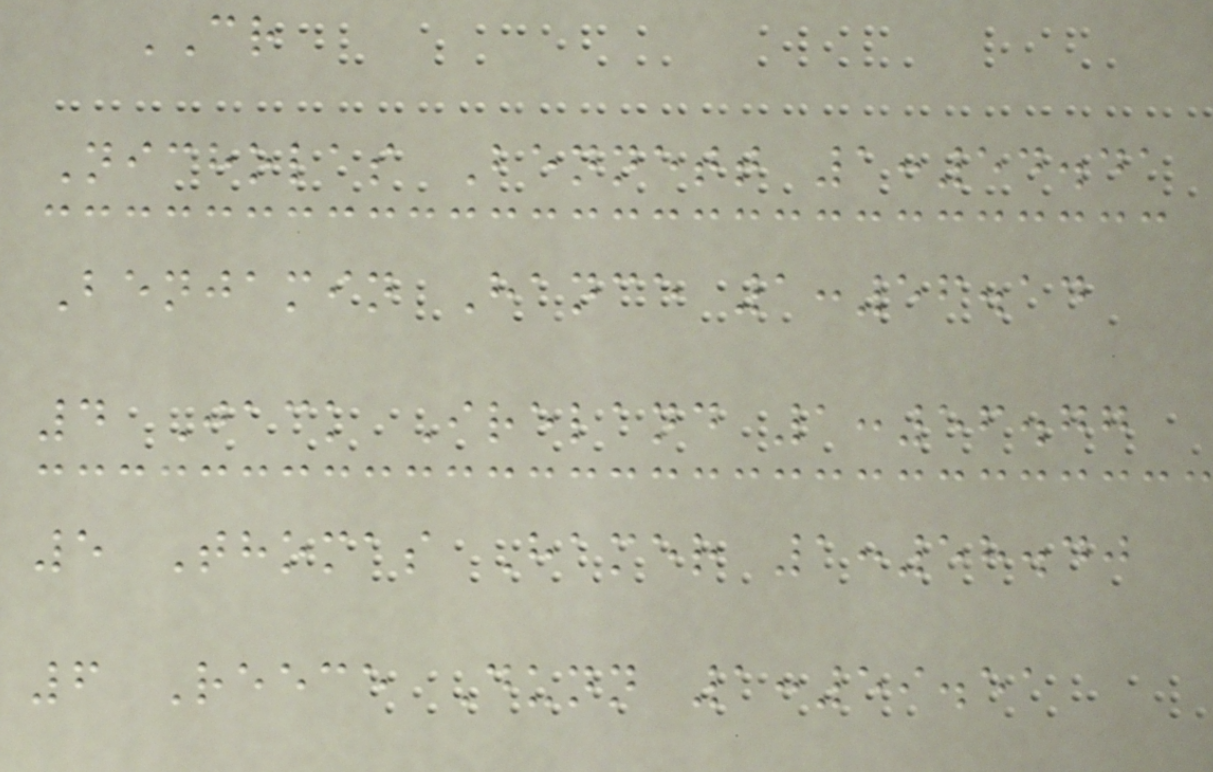CR
Nicholas Bennett 1:54.41
Benjamin Hance 1:56.14
4 Jack Ireland 1:56.77
5 Thomas Hamer 1:58.40
6 Reece Dunn 1:59.51
